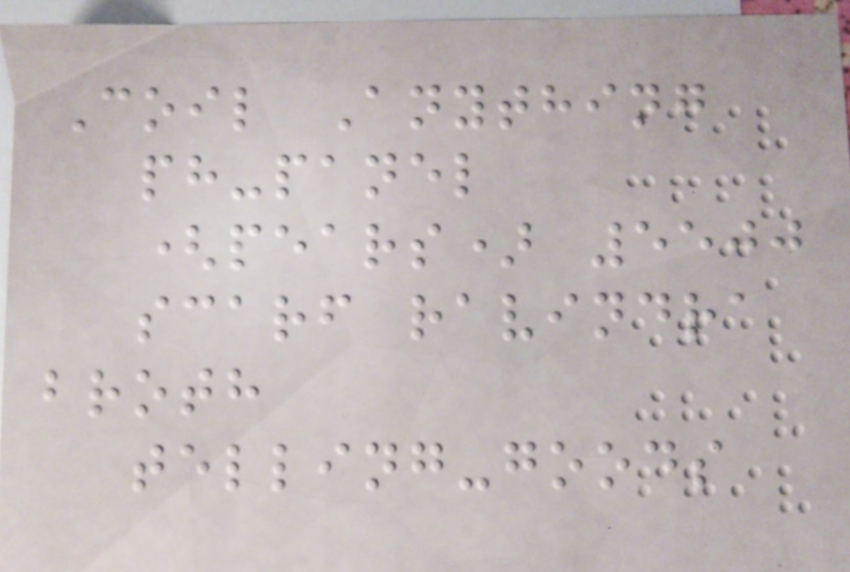Coil Anything
ph-panel
(pears) 5500
scarf ravindra
broth
telling-goods
